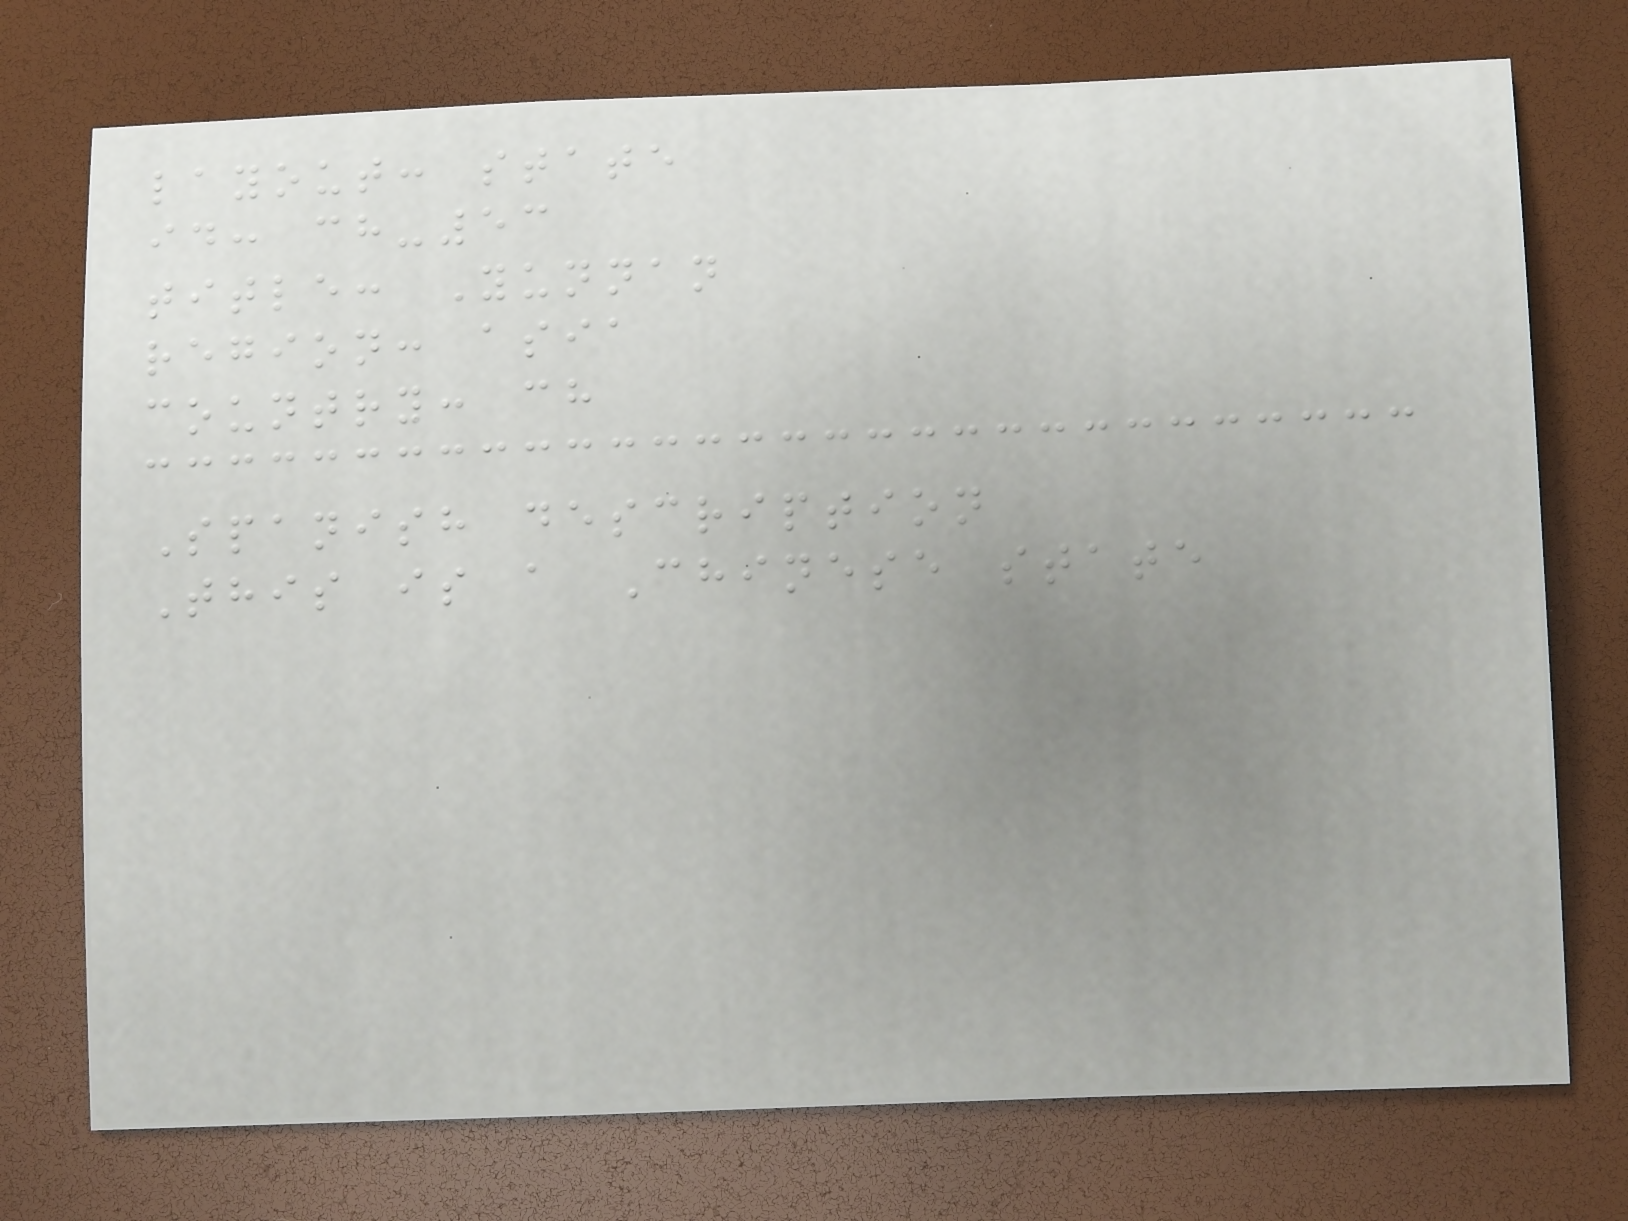layout: state
id: ch-53
title: Yunnan
region: asia
country: ch
Spanish description
This is a Chinese state
